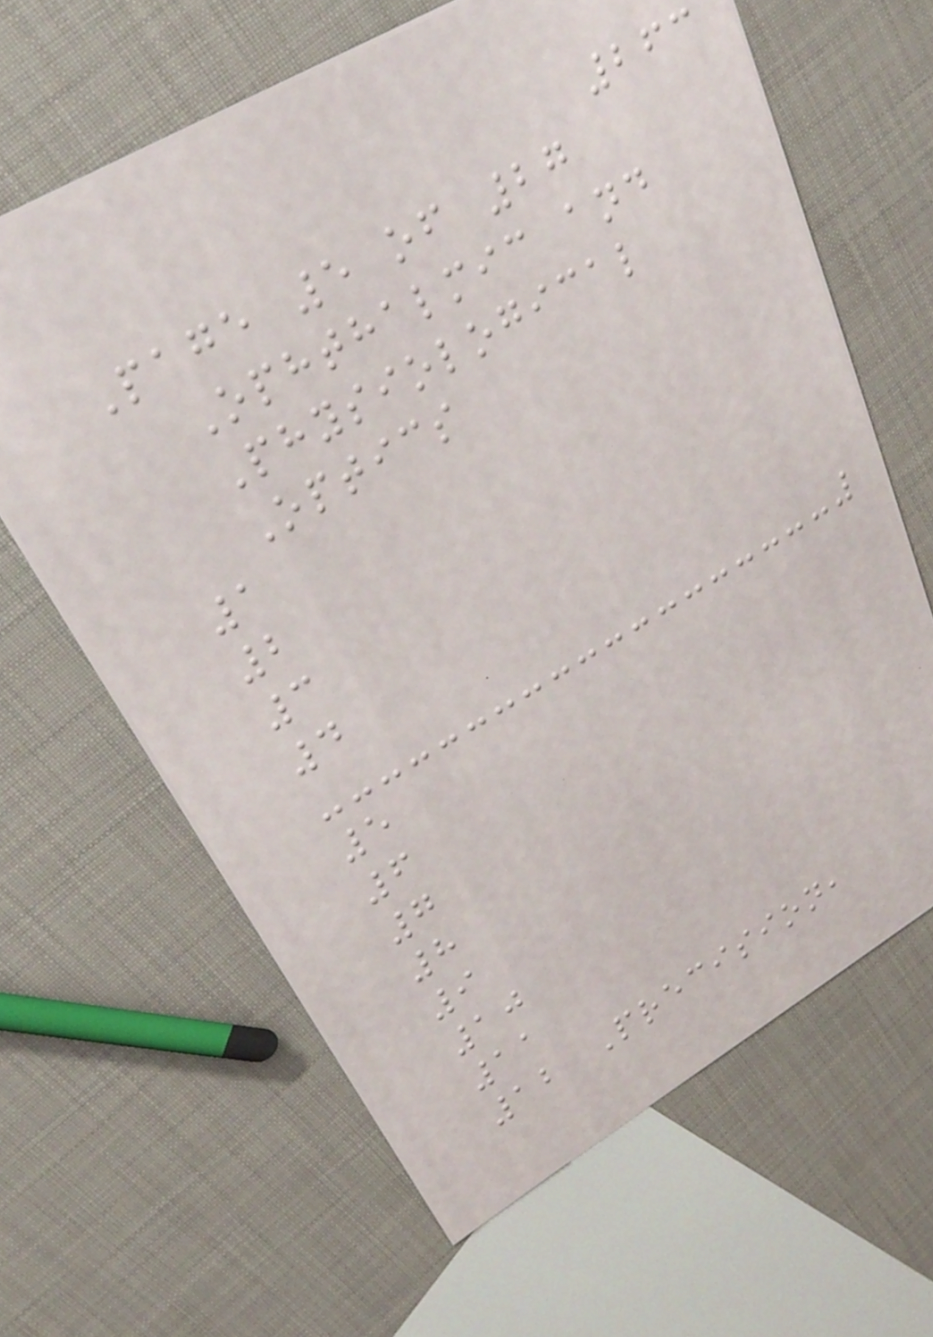263
Page 5 of 27
Ophthalmic and
Physiological
Optics
1
2
3
4
5
6
7
8
9
10
11
12 Precision,
